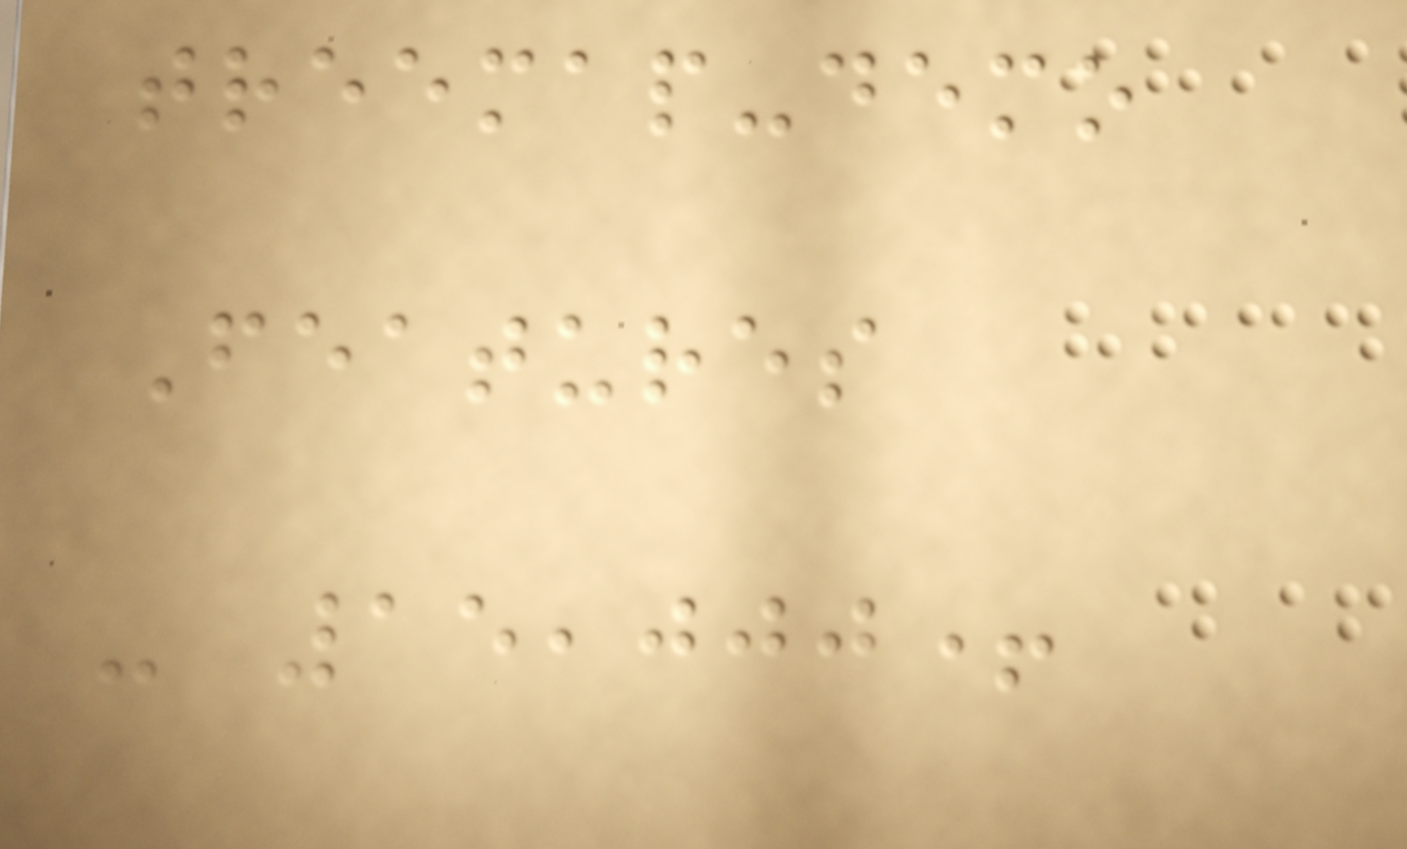treemap-demo
Features
- 15,000+
